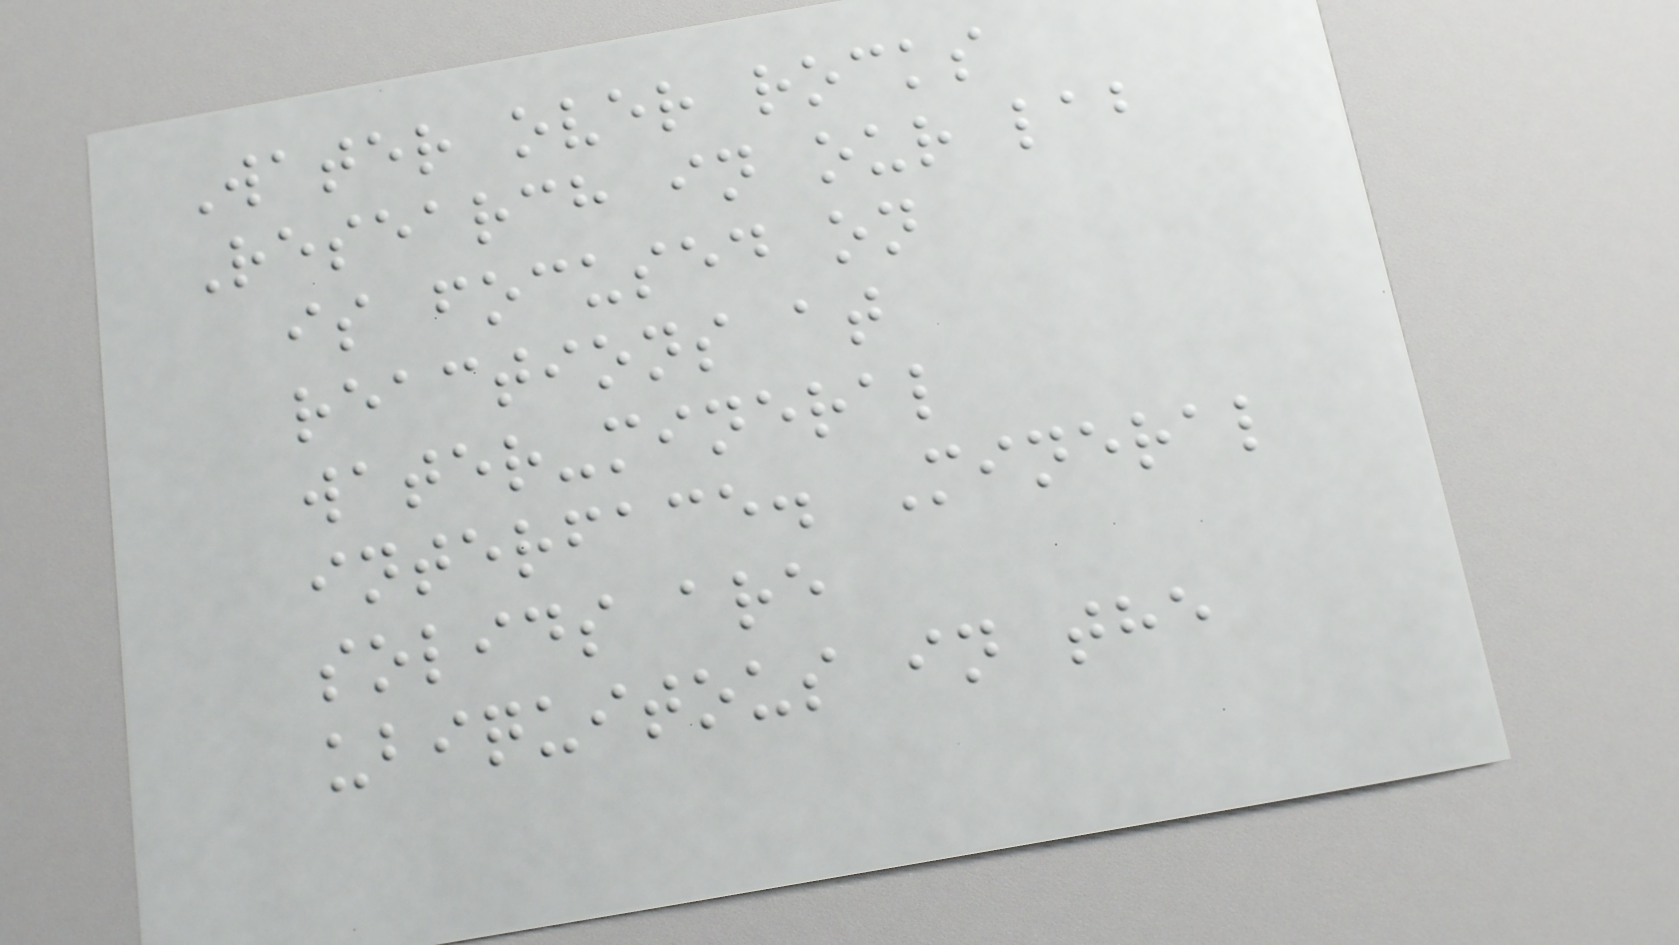Water over rocks
Research in our lab
is focused on
reactions at
water-mineral
interface. Mineral
solids are
ubiquitous in the
